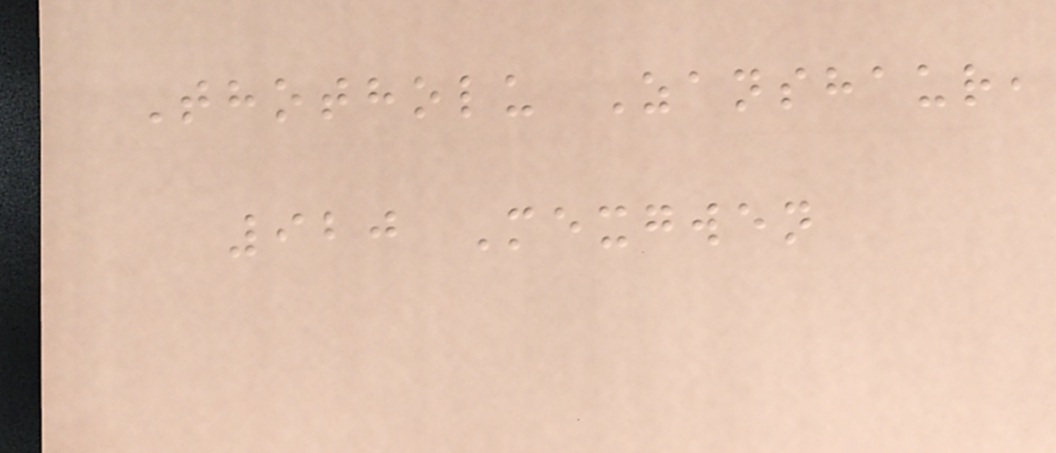Thotholu Zanshaur,
920 Mexgwen
